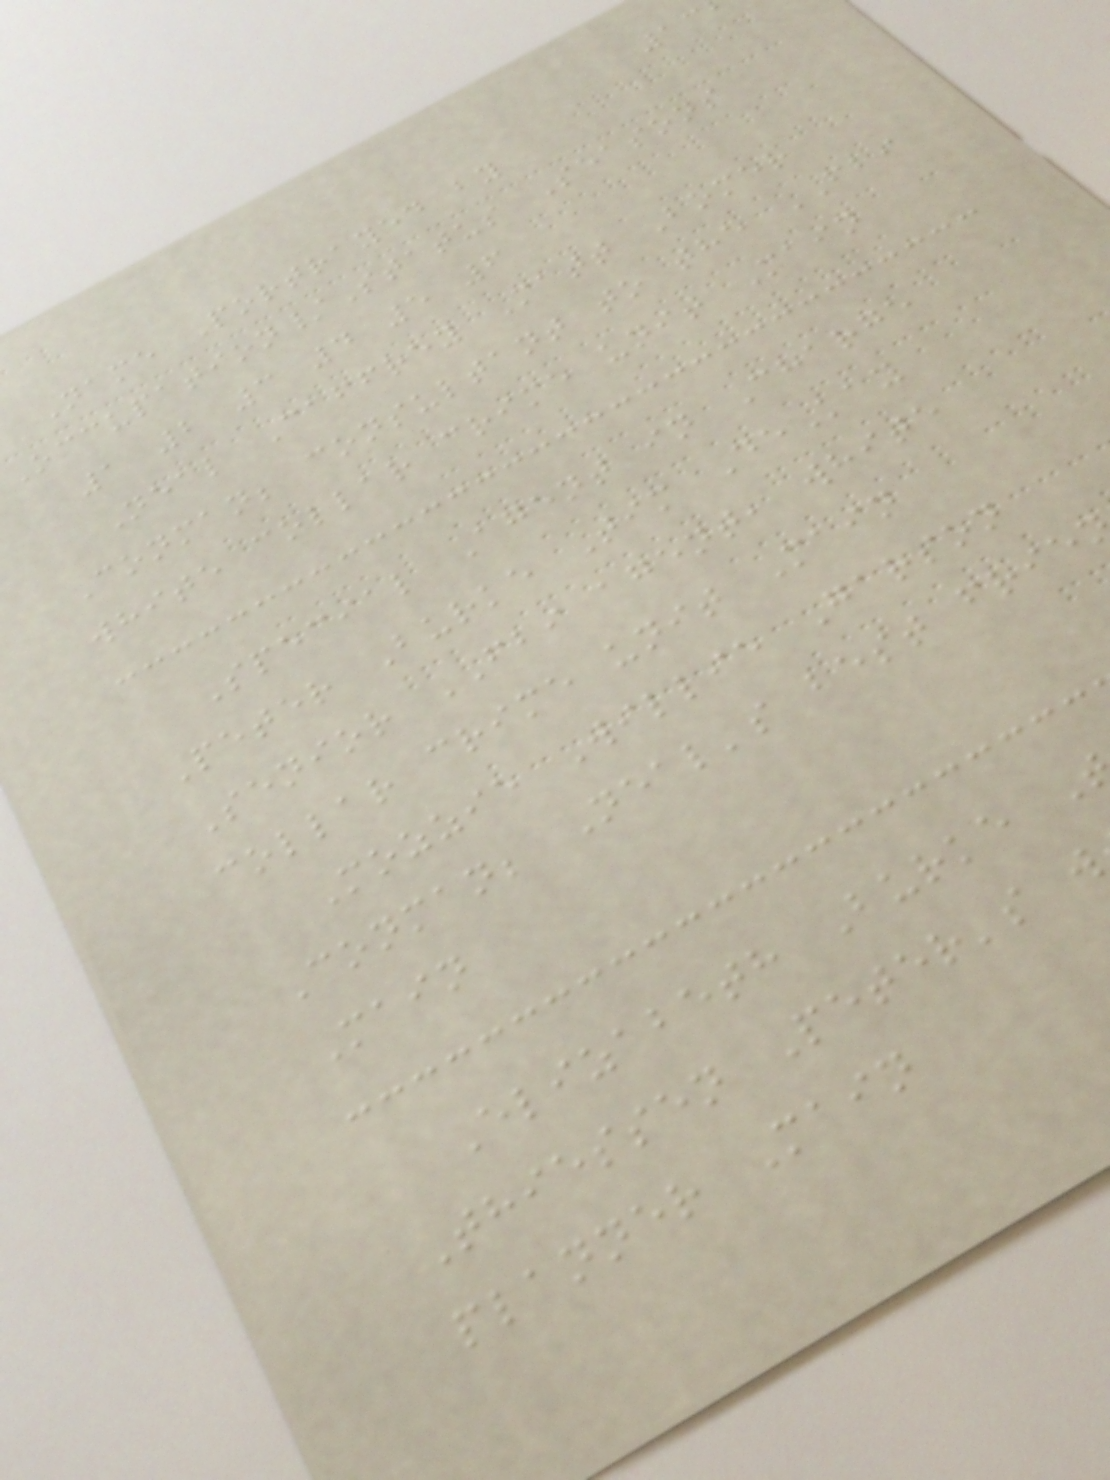Name Portrayed by
Occupation/Status Seasons
1 2 3 4 5 6
Neal Caffrey Matt Bomer
Conman; consultant to the FBI
white collar crime unit Main
Special Agent in Charge
Peter Burke Tim DeKay
Senior FBI agent, white
collar crime unit Main
Mozzie Willie Garson
Conman; Neal's best frie
Main
Elizabeth Burke
Thiessen Peter's w
planner Main
